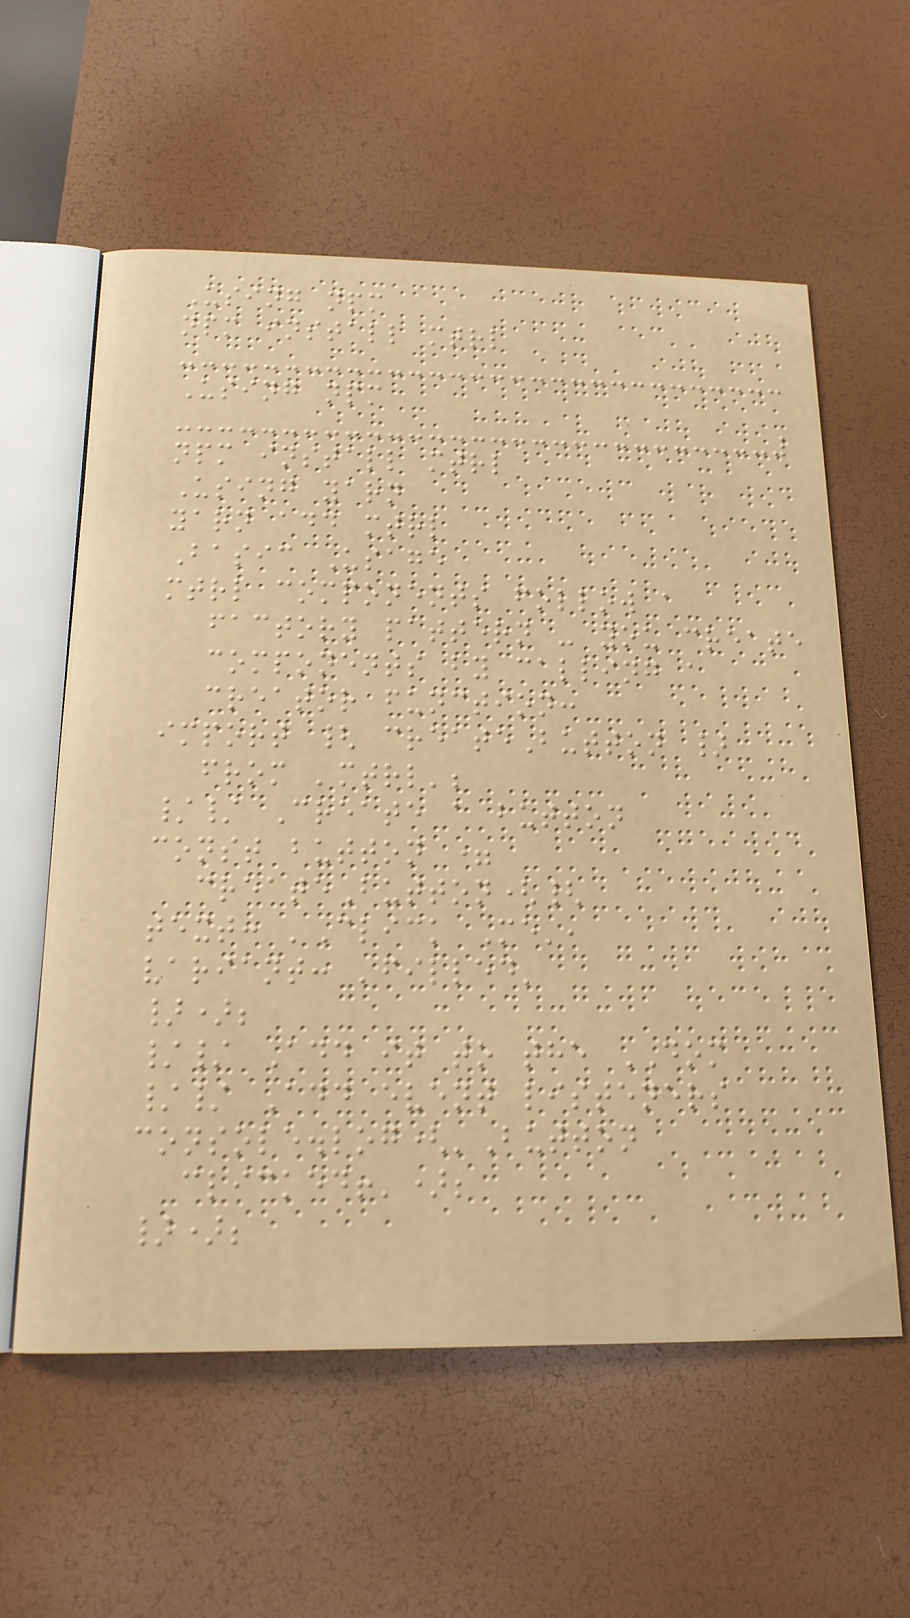Using npm
npm install mtrl
Using npm
npm install mtrl
Using yarn
yarn add mtrl
Basic Usage
mtrl components follow a
factory pattern - you create
components by calling a
creator function:
import { createButton }
from 'mtrl';
// Create a button
const button =
createButton({
text: 'Click Me',
variant: 'filled'
});
// Add it to the DOM
// Add event listeners
console.log('Button
clicked!');
});
